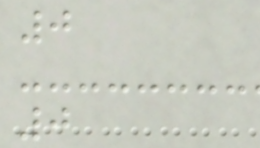0
0
